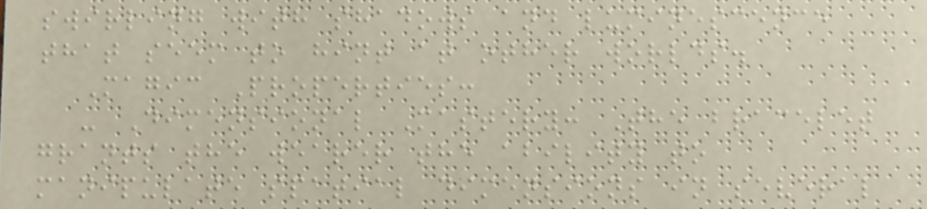swirling with shadows and luminescence
that seem to hint at other worlds.
Magic Properties:
- Dimensional Mastery: The bracelet
grants the wearer the ability to
manipulate spatial dimensions in several
